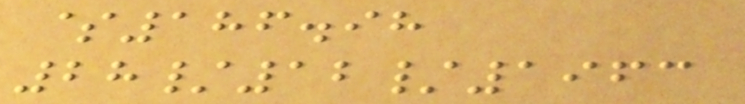$186.98
28/12/1963
